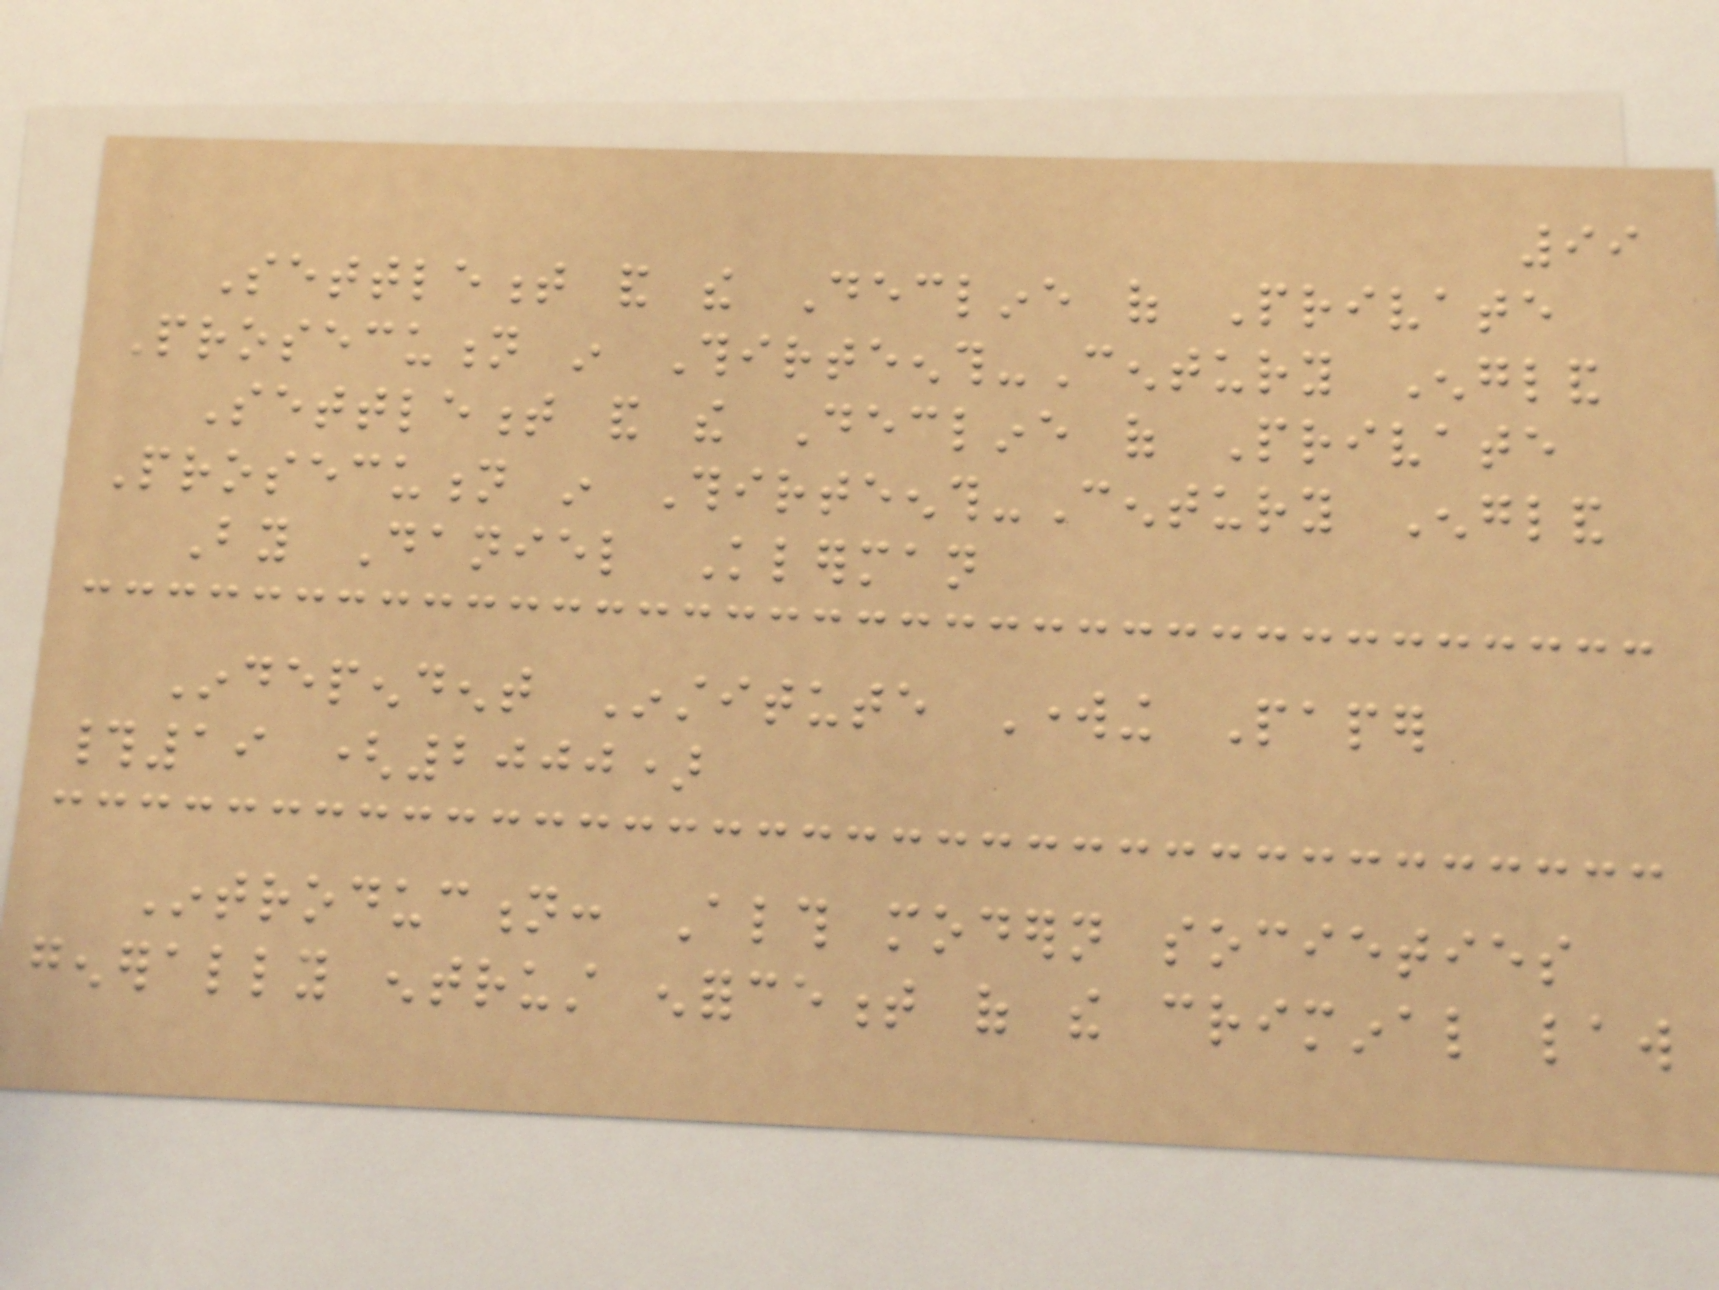99
Settlement and the Decline of Private
Prosecution in Thirteenth-Century England
Settlement and the Decline of Private
Prosecution in Thirteenth-Century England
By Daniel Klerman
Independent Institute Working Paper
#19 (2000)
Introduction: Although modern societies
generally entrust enforcement of the criminal law
